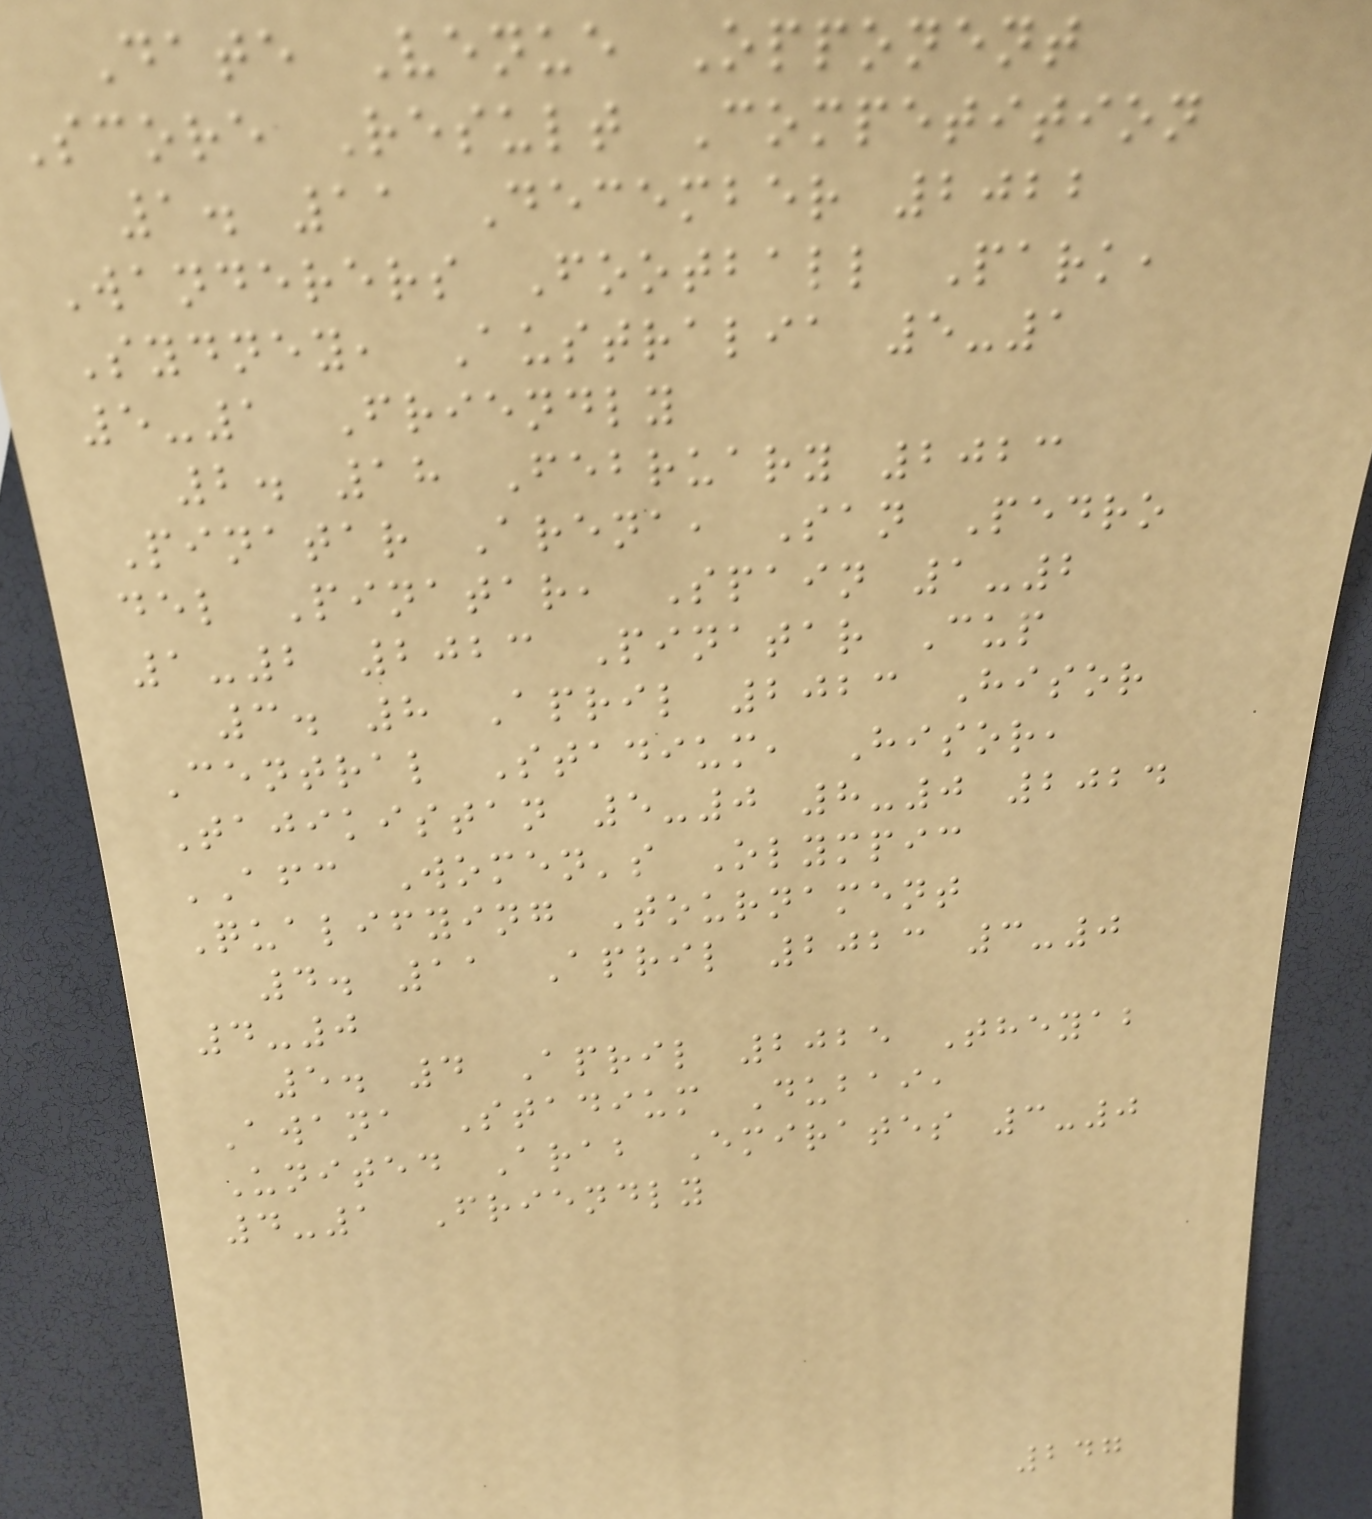Date Venue Opponent
Score Result Competition
1. 11 December 2022
Wanderers Football Park,
Sydney, Australia 5-1
5-1 Friendly
2. 18 February 2023
Pinatar Arena, San Pedro
del Pinatar, Spain 1-2
1-2 2023 Pinatar Cup
3. 8 April 2023 Hisor
Central Stadium, Hisor,
Tajikistan 5-0 8-0 2024
AFC Women's Olympic
Qualifying Tournament
4. 11 April 2023 3-0
4-0
5. 4 April 2025 Theyab
Awana Stadium Dubai,
United Arab Emirates 3-0
4-1 Friendly
247
